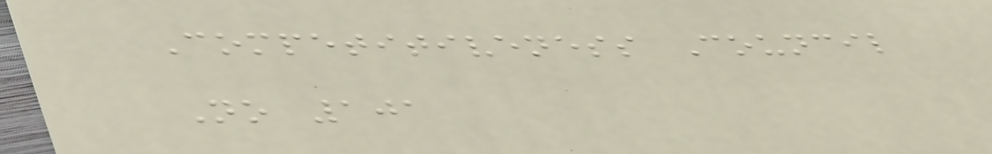Competitiveness Council
No 101
